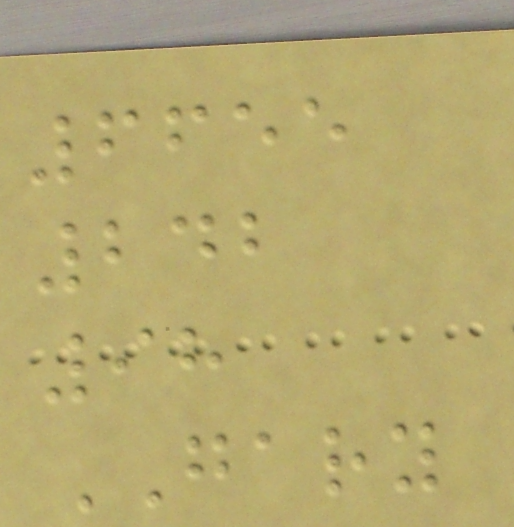6655
242
98
GARY
